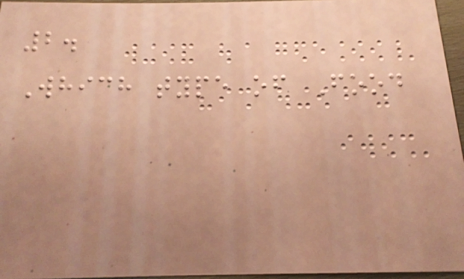2.
Which type of Food
